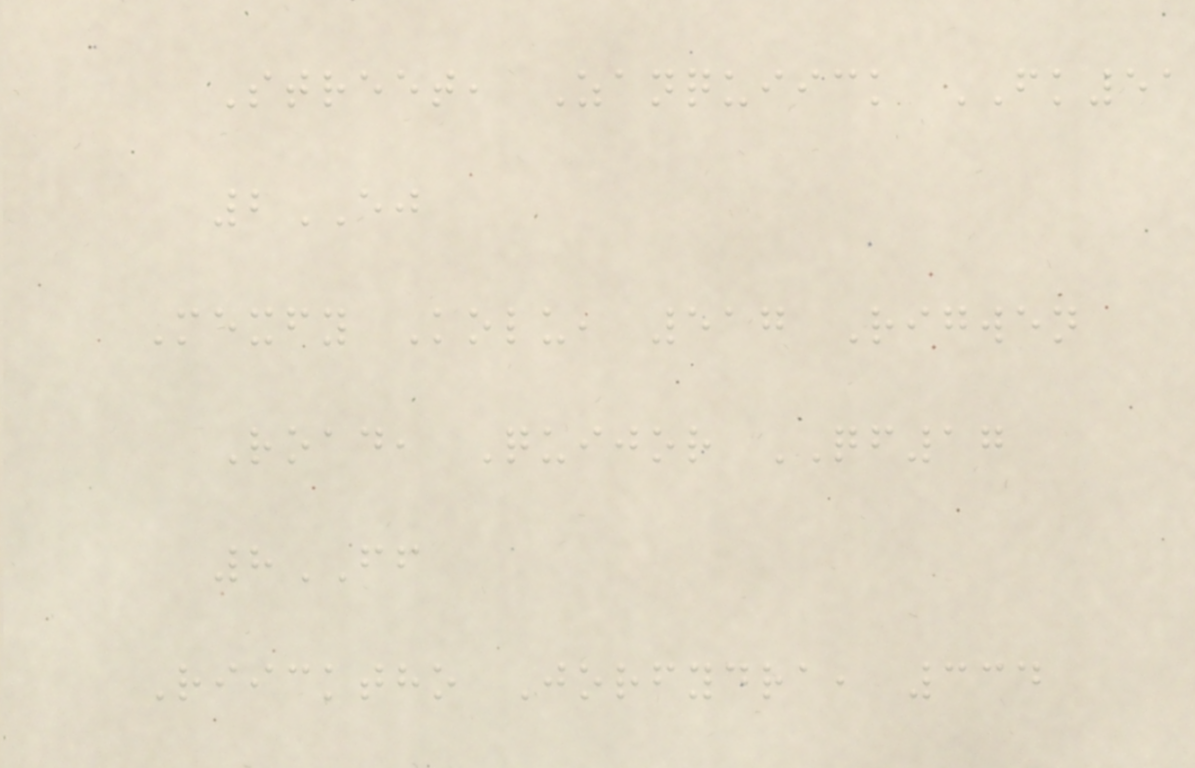Street, Zanquiick FK51
2EJ
Mexfy Kolu, 517 Rigwen
Road, Quijor QF17
8FF
Riicktho Jorfydra, 334
